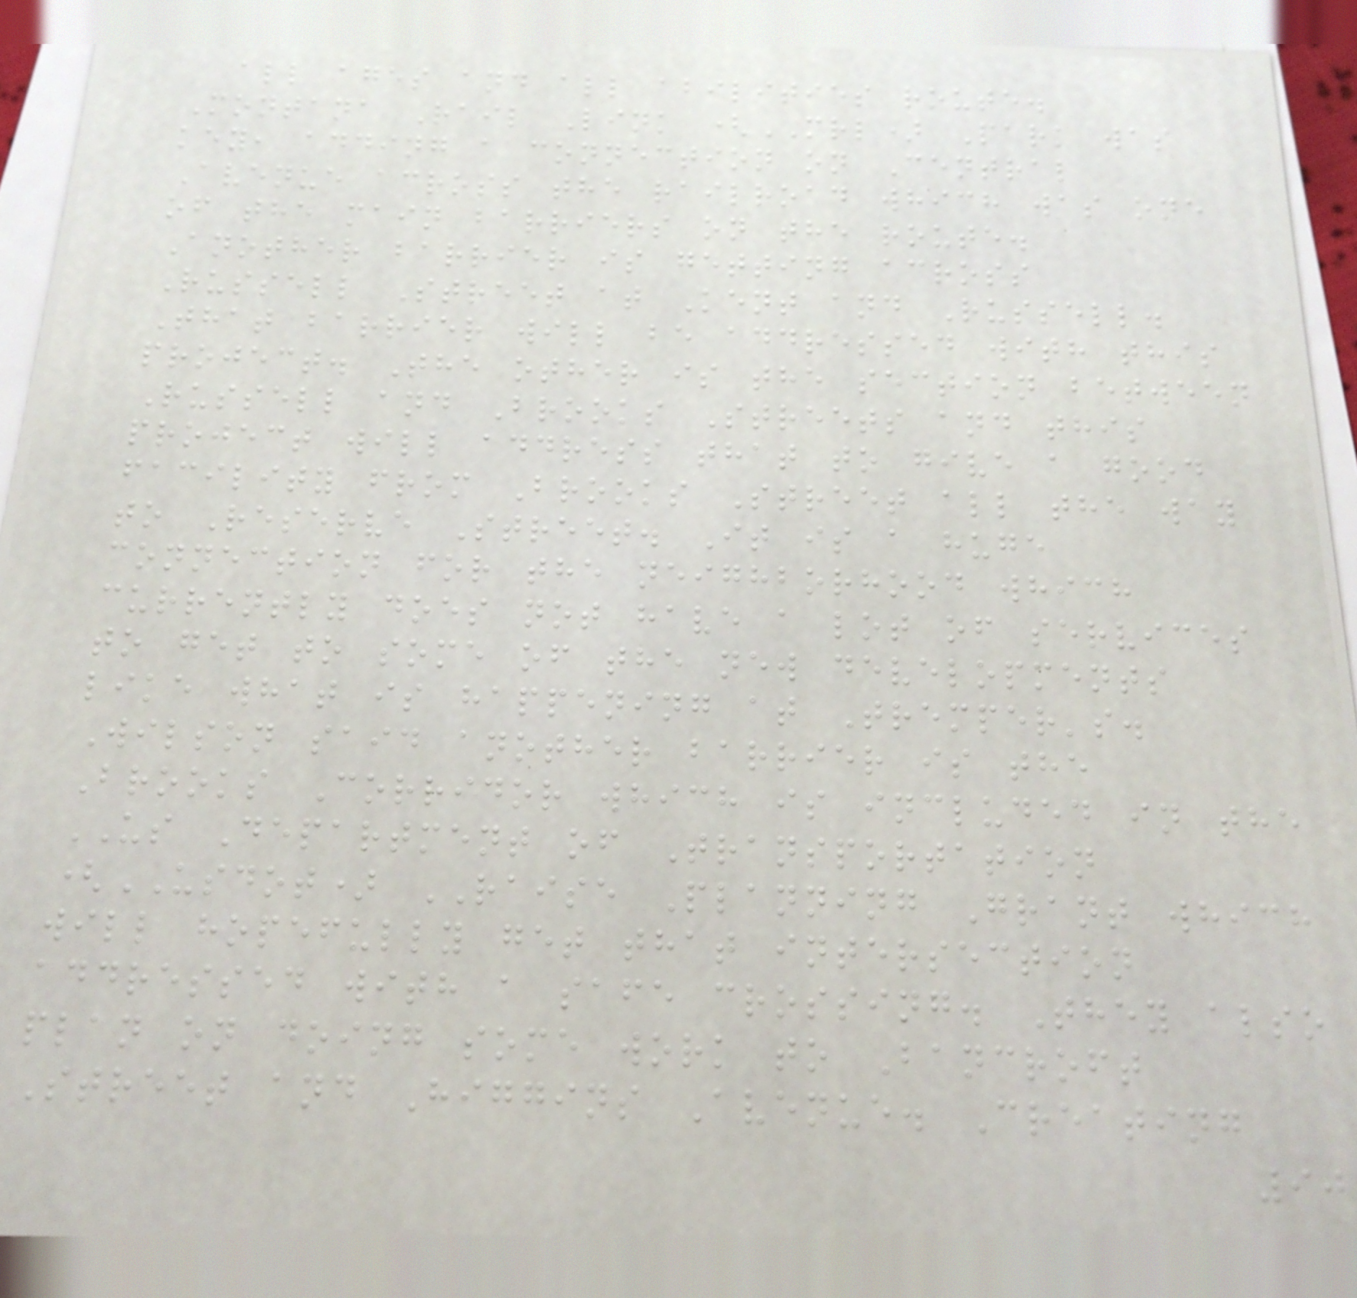all ages and all abilities route.
Montana Rail Link (MRL) Park was
key, adding a connection on Central
Avenue across the railroad which was one
of the main barriers on the route.
Another barrier is getting across
Russell Street at Kent and Russell.
That barrier will be addressed with this
project. The other is the section between
Russell and Brooks Streets and this
project will address that to give a good
facility from Brooks Street all the way
to Reserve Street. It is a huge
connection for the neighborhood which
currently does not have a lot of services
to get to some of the new developments
like what is happening at Tremper's.
Wilson said another barrier is the
Brooks Corridor which is included in the
US Department of Transportation
(USDOT) RAISE Planning Grant which
will hopefully get that intersection
addressed with a safe crossing. They also
plan on doing some work to Bancroft
Street and Higgins Avenue. Creating
90
